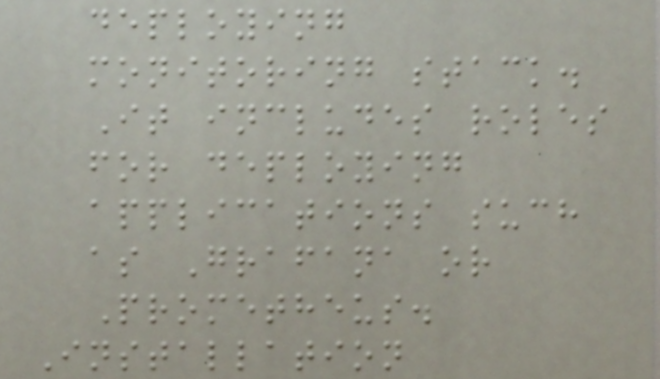deploying
monitoring stack.
It includes roles
for deploying
applications such
as Grafana or
Prometheus.
Installation
